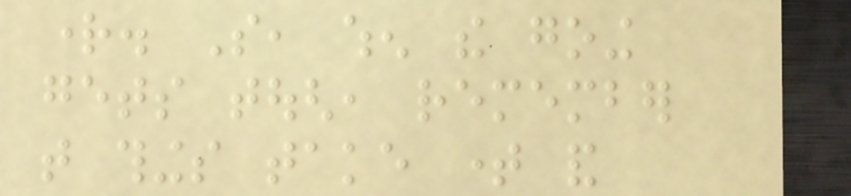right. So, when the going
gets tough, remember
that things take time and
